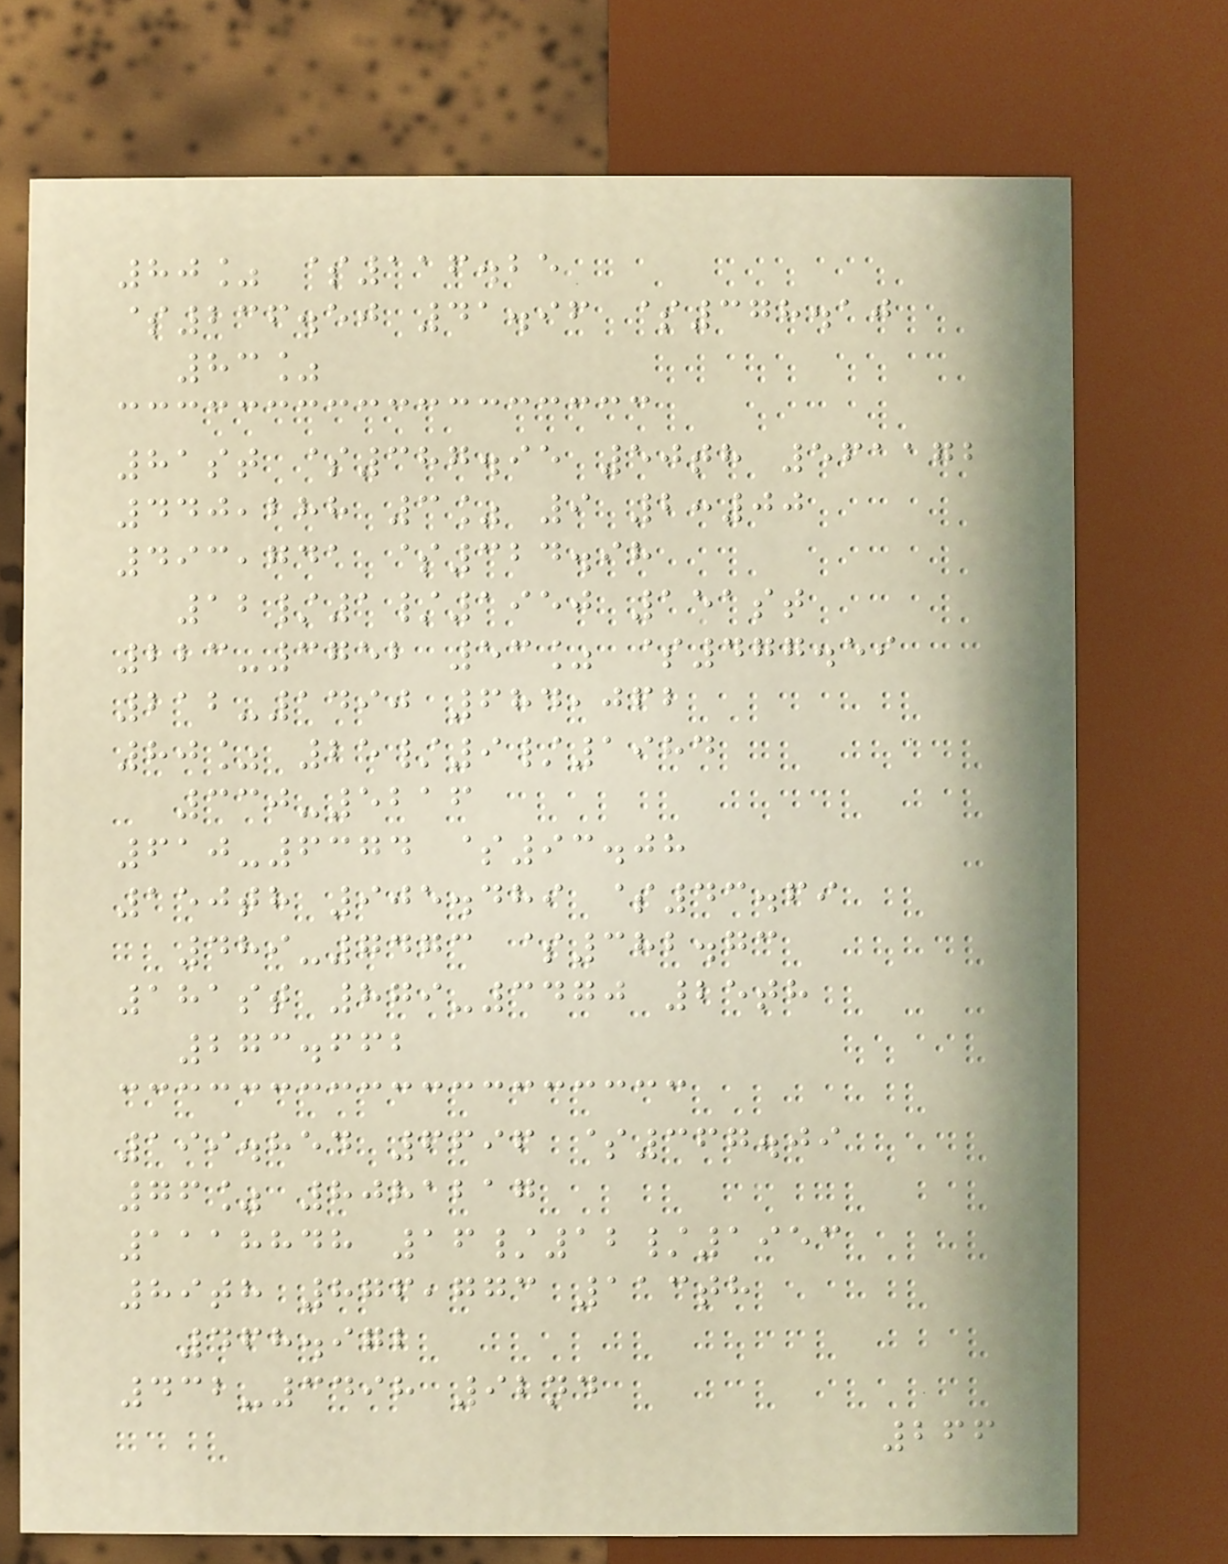80% $116.25
$236.50 41.96 $378.10
83%
81st $387.95 50th 561172
440,288 3% 9 2:00
493,741 $324.98
12/1/1950 151st
223-3752 53% $477.59
212-1490 684,062
80% 25/9/1984
330-5216
610-6374 $93.08
150th 905.489 $43.69
489-7473 $382.73
181st 879-3470 25th
273.662
199.854 6696 $367.09
76% 8081217
1118848 16/12/1953
89th 876,773 113th
468.972
432-3498 92nd
266
